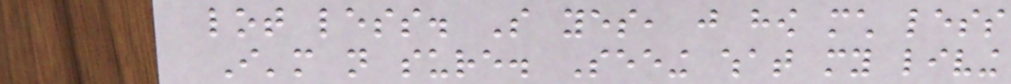lot less. So yes, just how much less
I'm not sure. Seeing what my living
